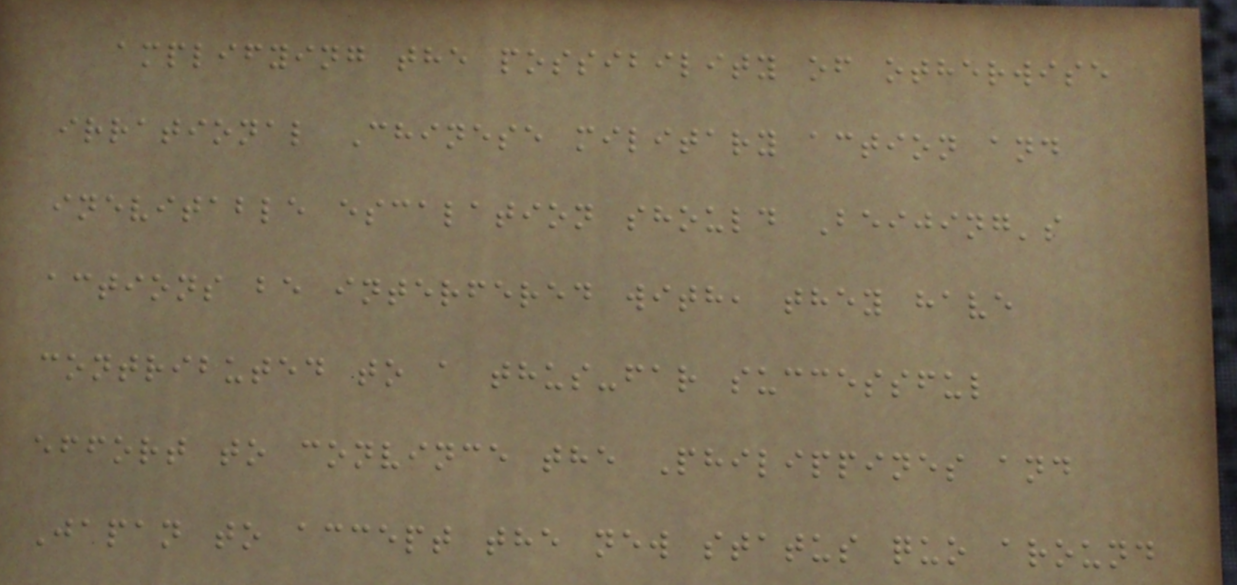amplifying the possibility of otherwise
irrational Chinese military action and
inevitable escalation should Beijing's
actions be interfered with, they have
contributed to a thus-far successful
effort to convince the Philippines and
Japan to accept the new status quo around
